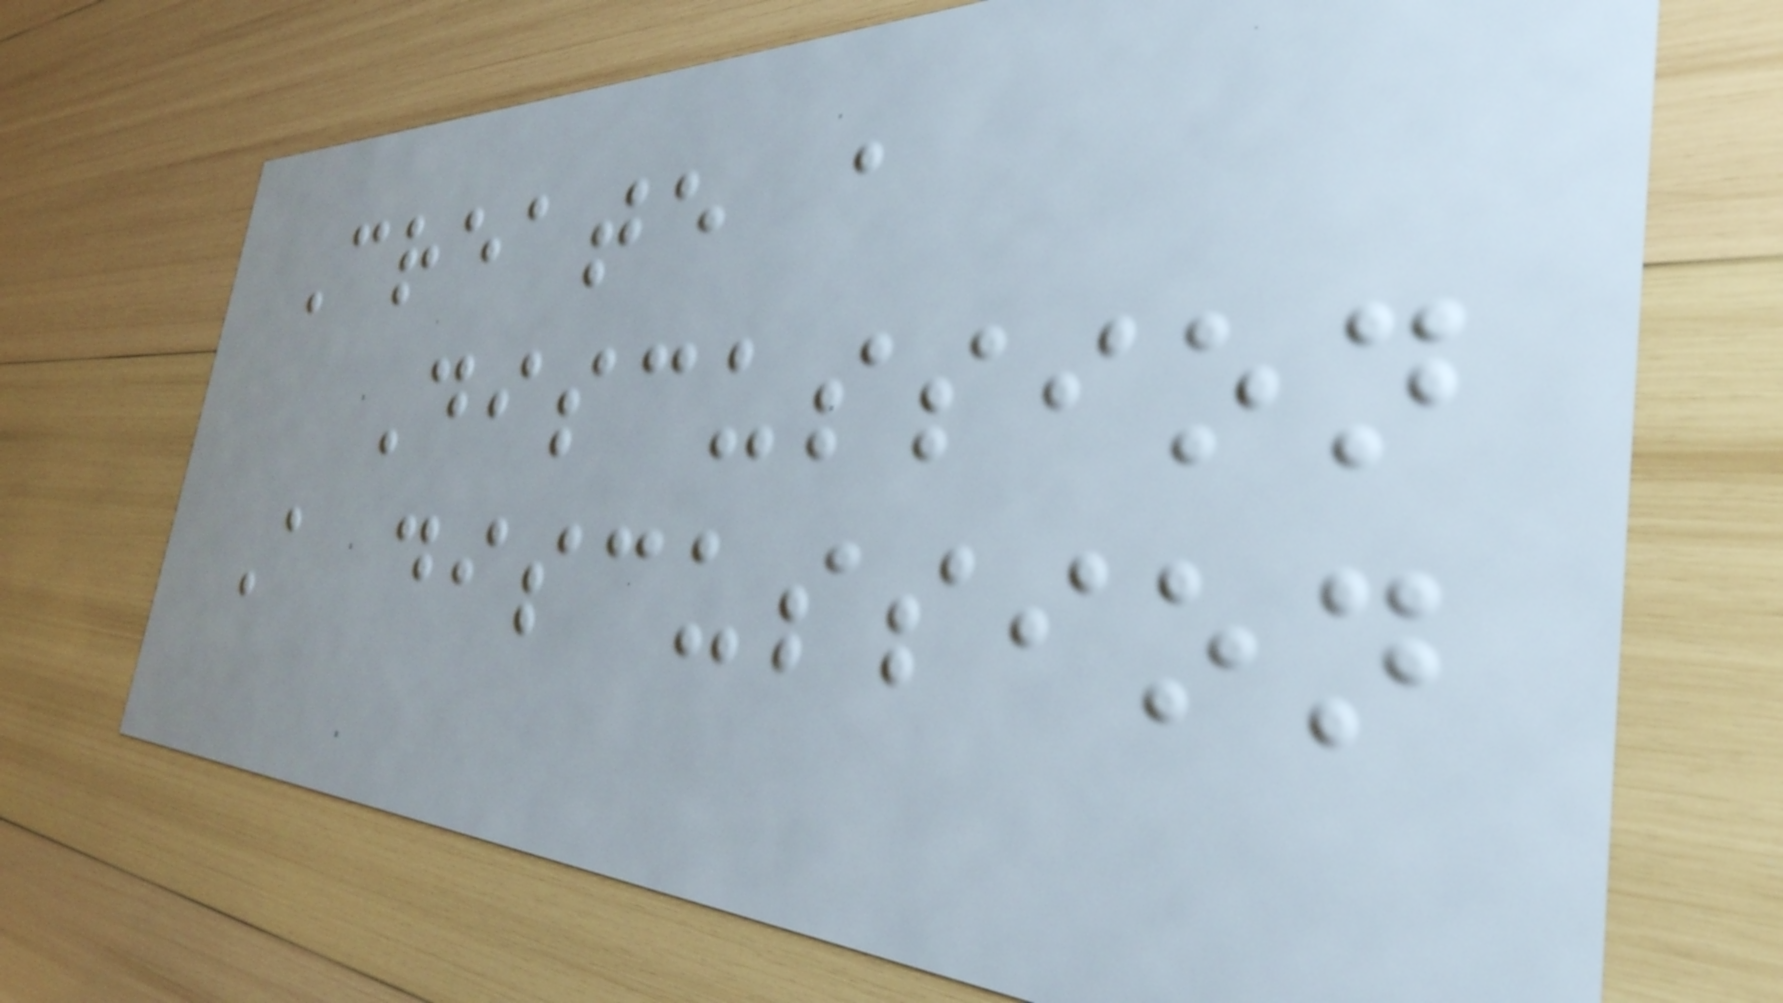Create a
Discussion
A discussion
